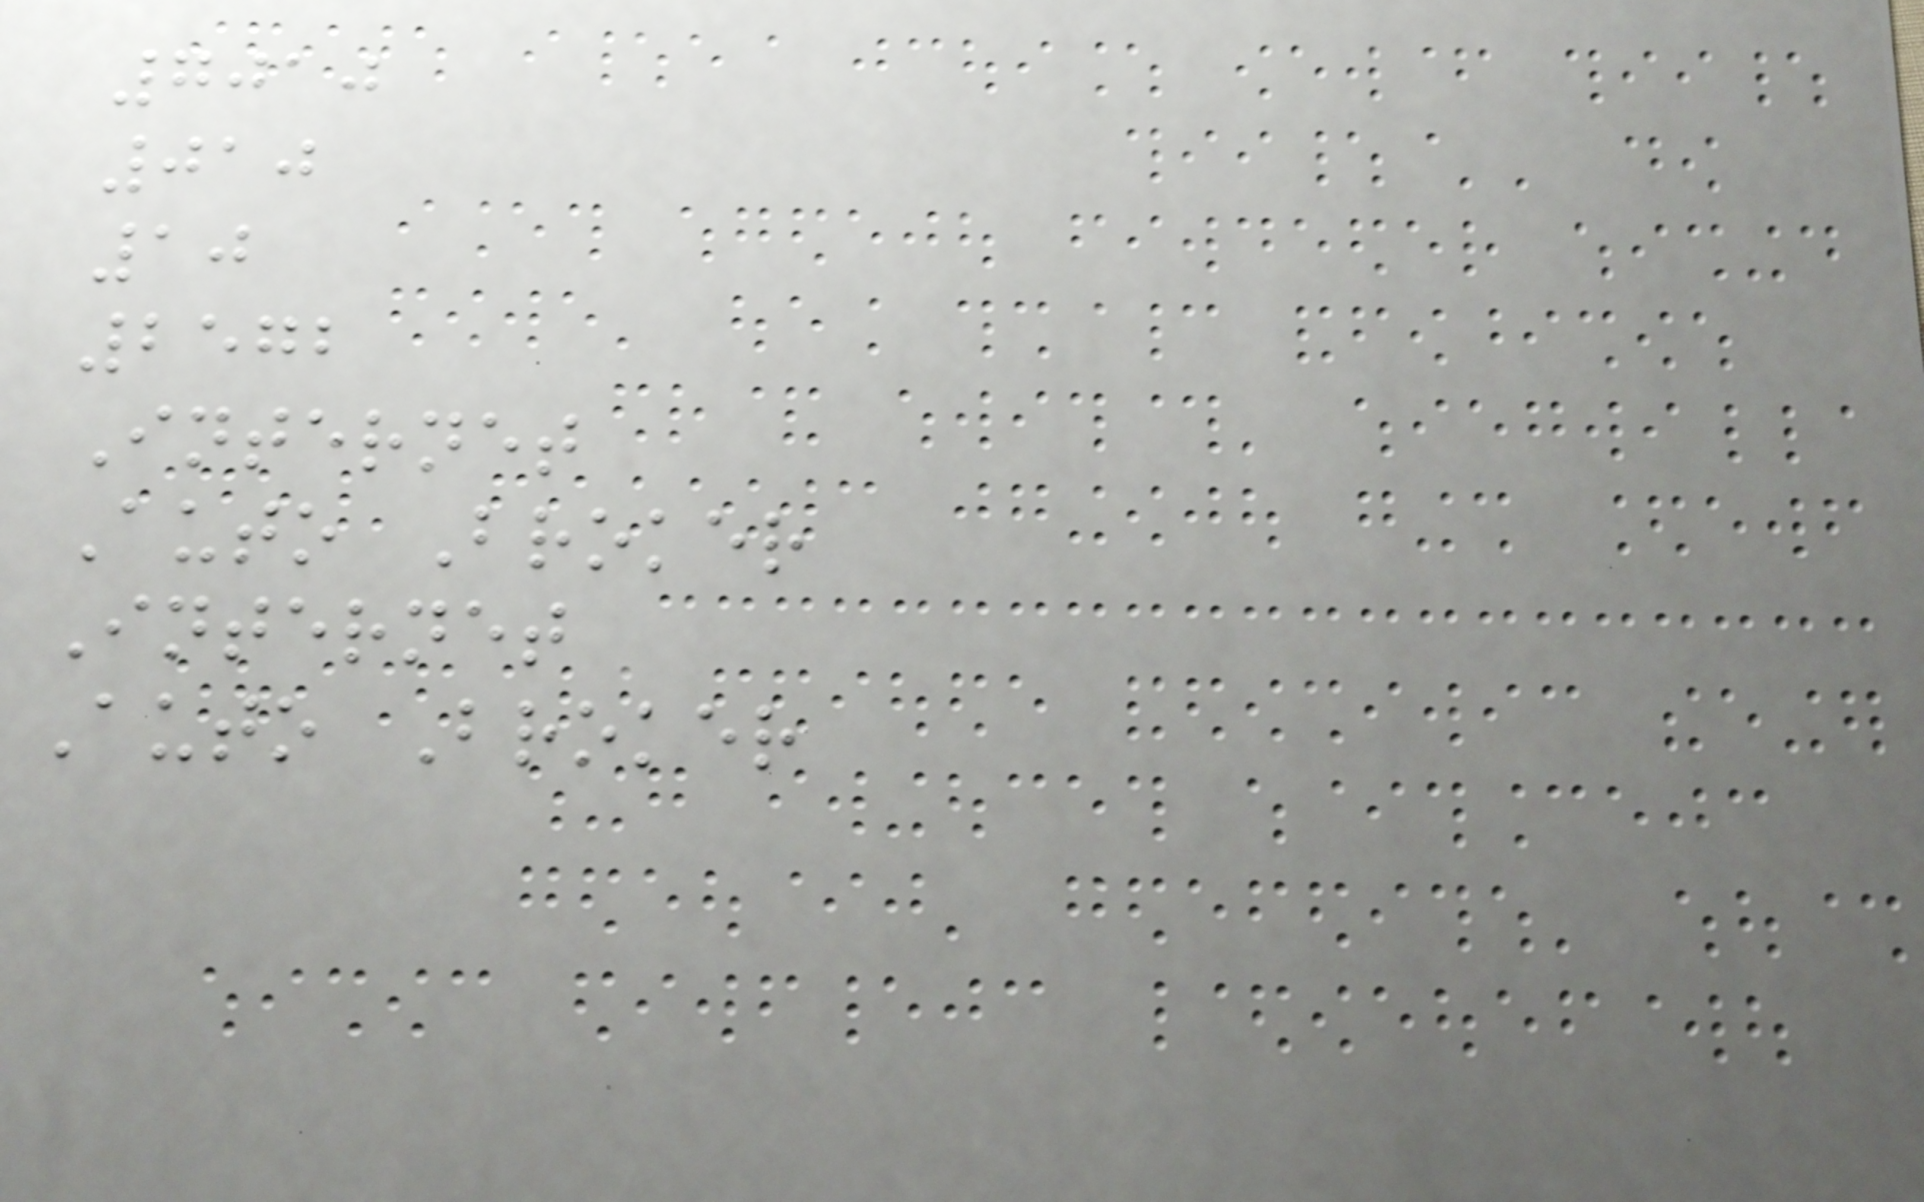7010
010
10
2572
Internet
Auto Broker
Internet
Auto Broker
